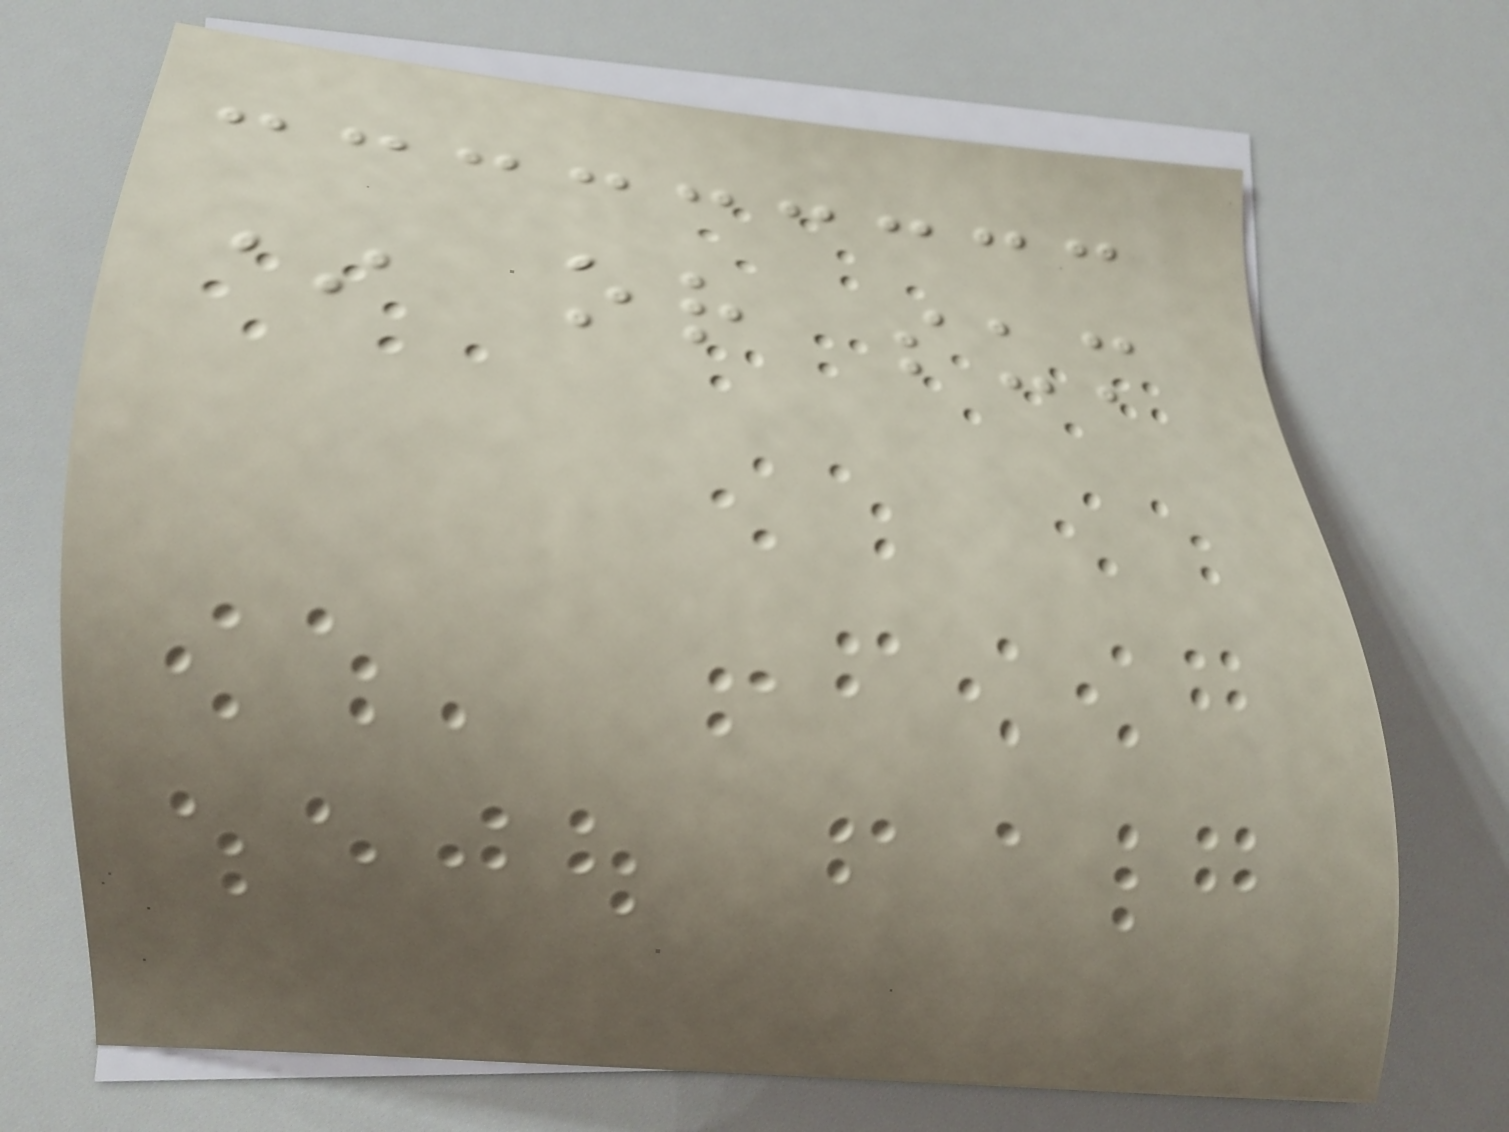* or sum
